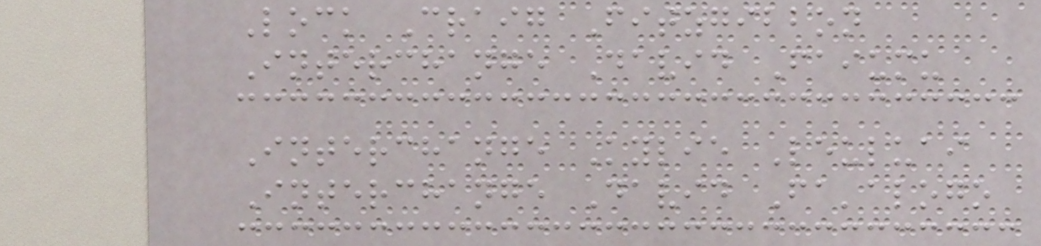Lock Craig Fitzgibbon
Interchange David Faiumu
Interchange Kylie Leuluai
Interchange David Fa'alogo
